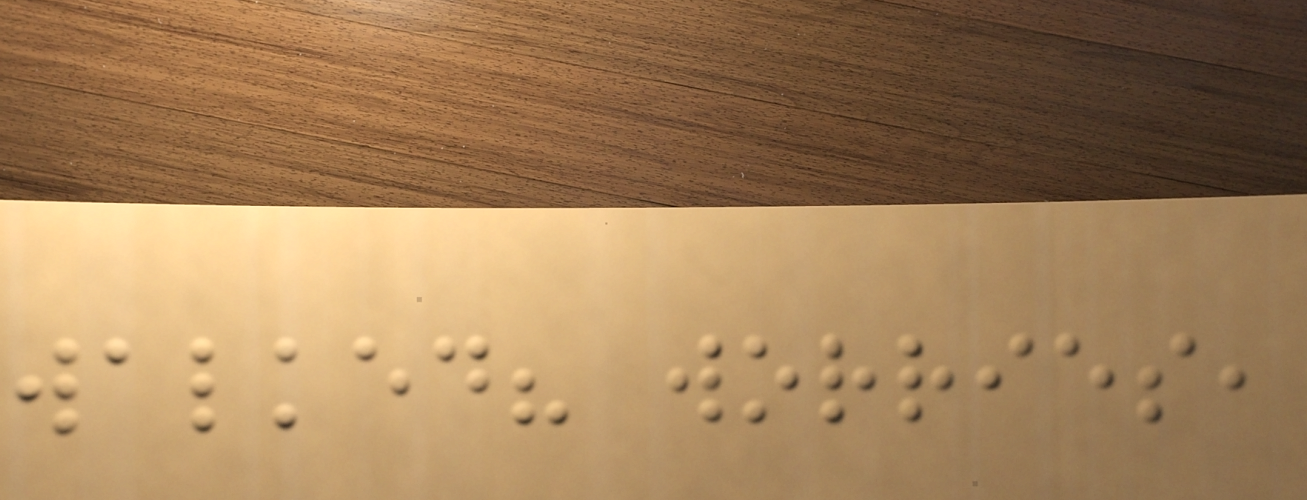walked? worries,
